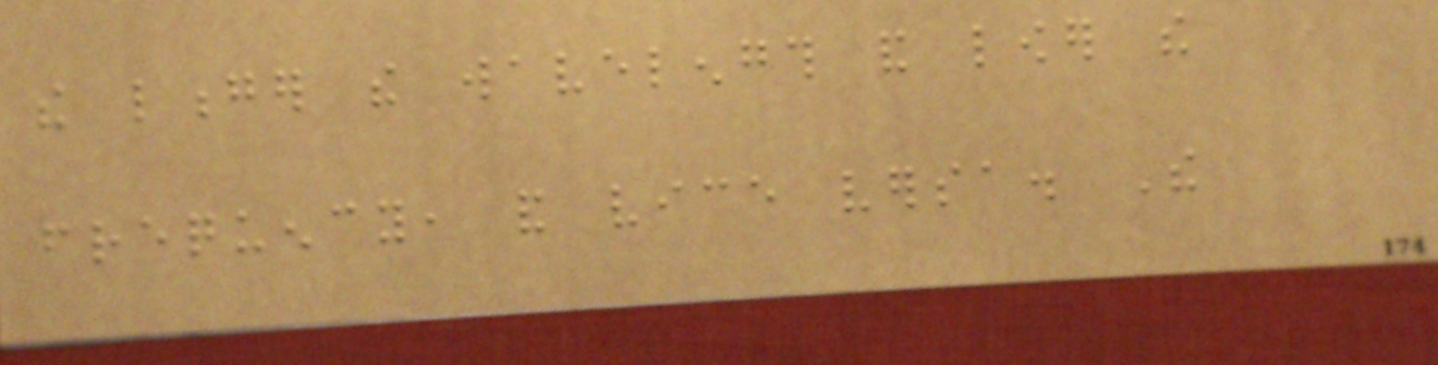the longer the wavelength and lower the
frequency, and vice versa. The
